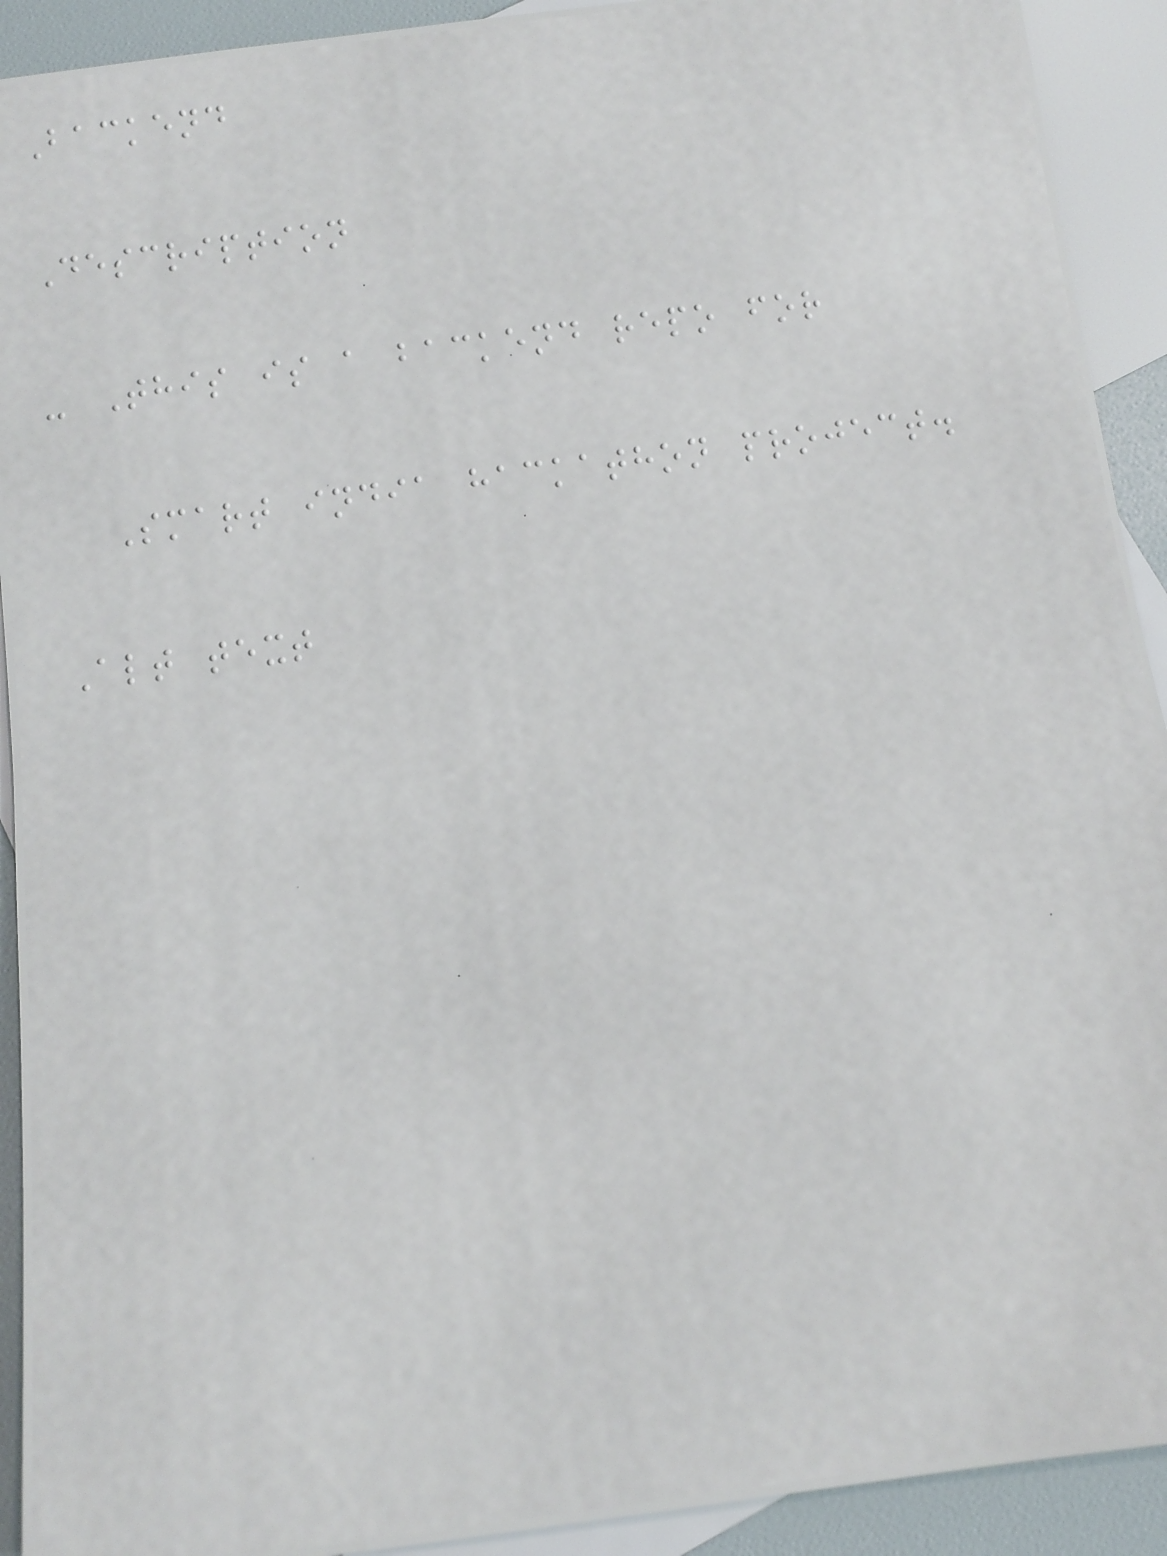Backend
Description
- This is a backend repo for
Smart india hackathon project.
Alt text
